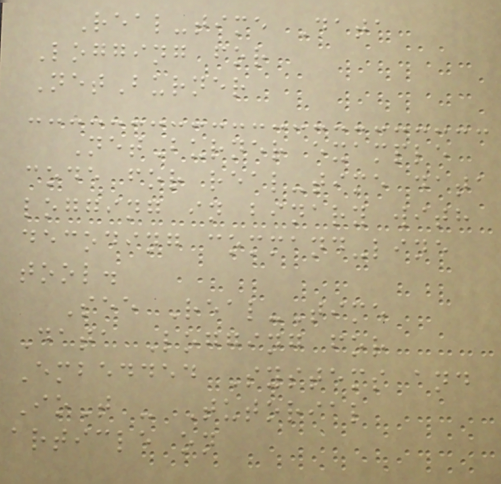Real-time Data
Logging for
NetBurner
NetBurner example
code for real-time data
logging in binary with
decoding command-line
tool.
See Real-Time
Data Logging for
Embedded Systems and
IoT - Tutorial
article on
